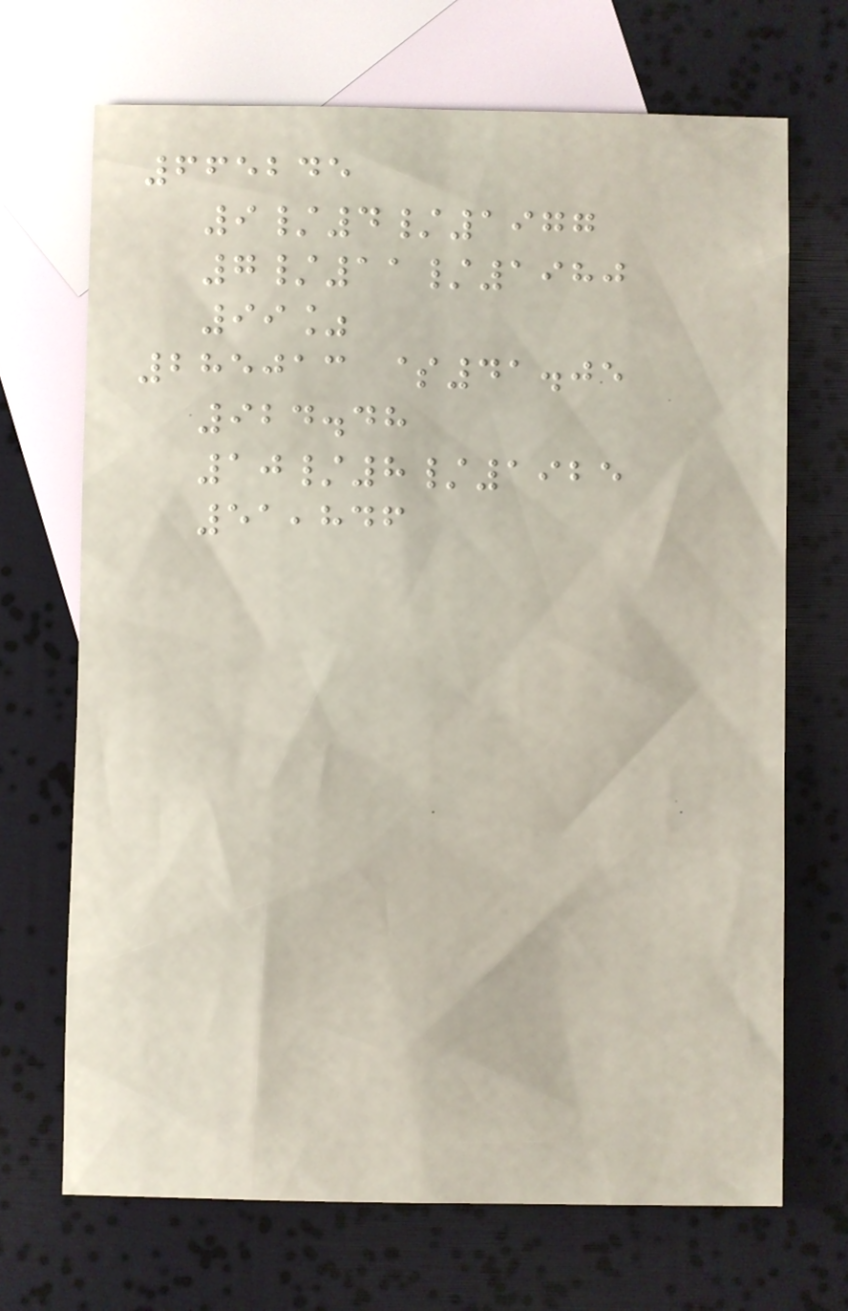665245
9/4/1977
7/11/1980
99%
285013 $41.05
924.48
10/8/1925
51,846
